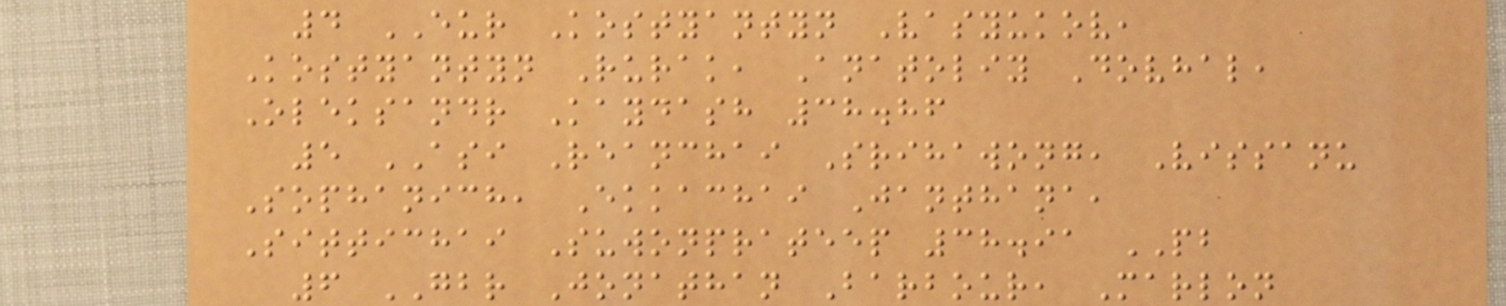4 EUR Kostyantyn Vasyukov,
Kostyantyn Rurak, Anatoliy Dovhal,
Oleksandr Kaydash 38.86
5 ASI Reanchai Srihawong, Vissanu
Sophanich, Ekkachai Janthana,
Sittichai Suwonprateep 38.91 PB
6 GBR Jonathan Barbour, Marlon
